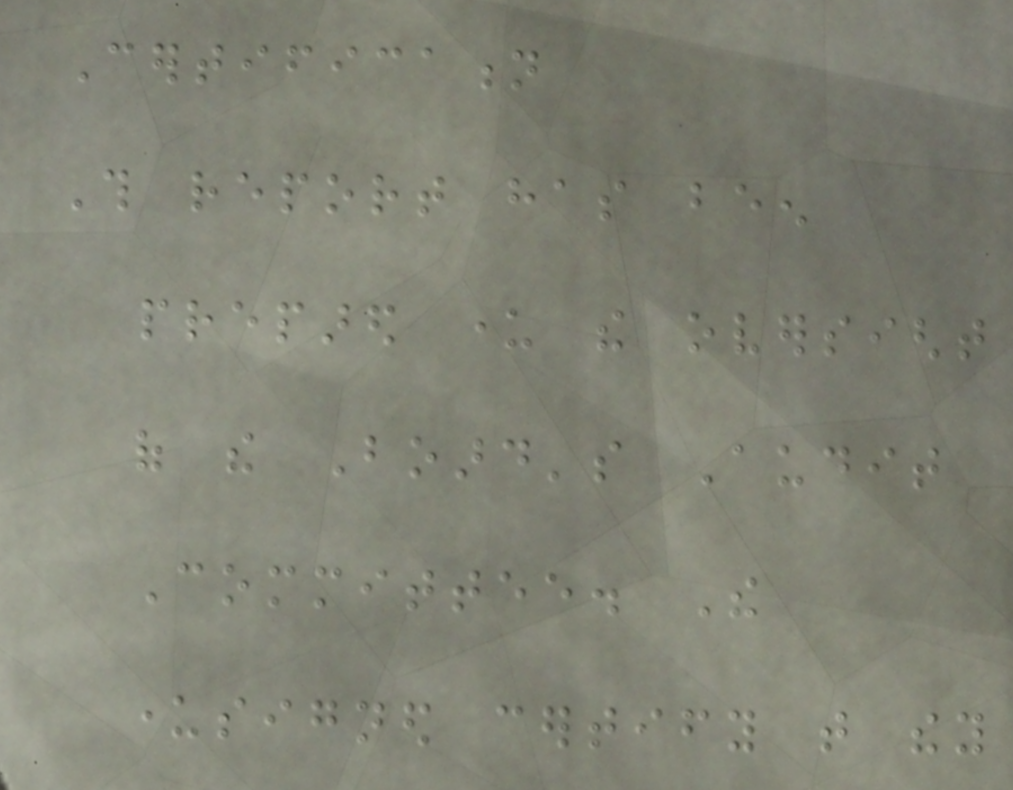Certification
This report has been
prepared under the oversight
of the Board's Audit
Committee. The
undersigned certify that they
